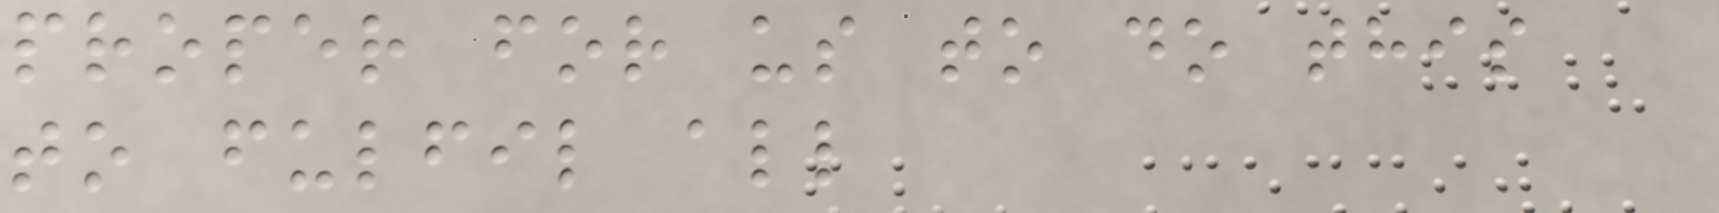proper for us to do this
to fulfil all
